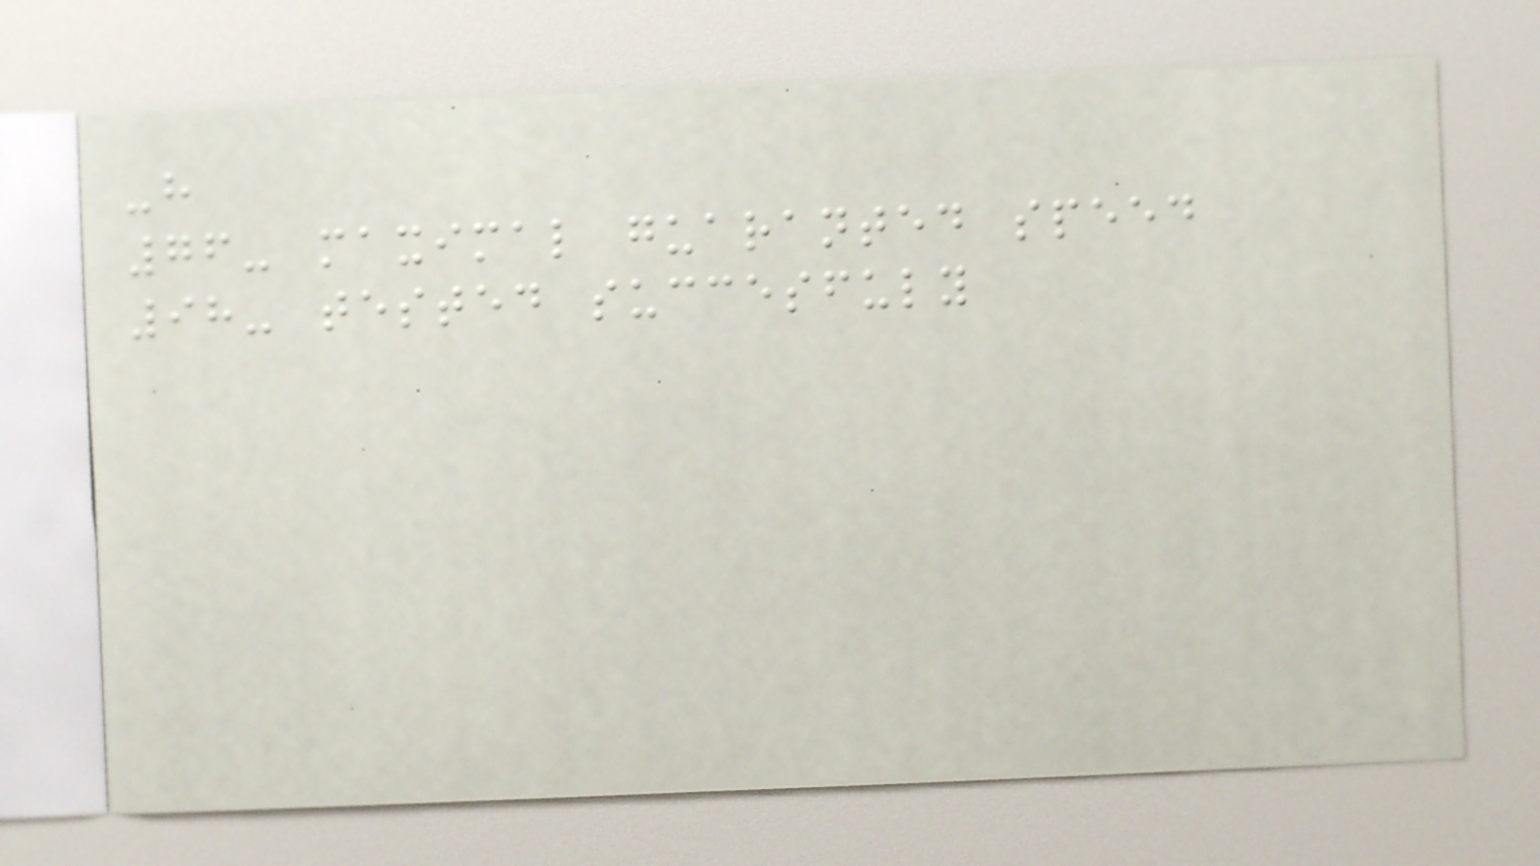-h
76- maximal guaranted speed
98- tested succesfuly
